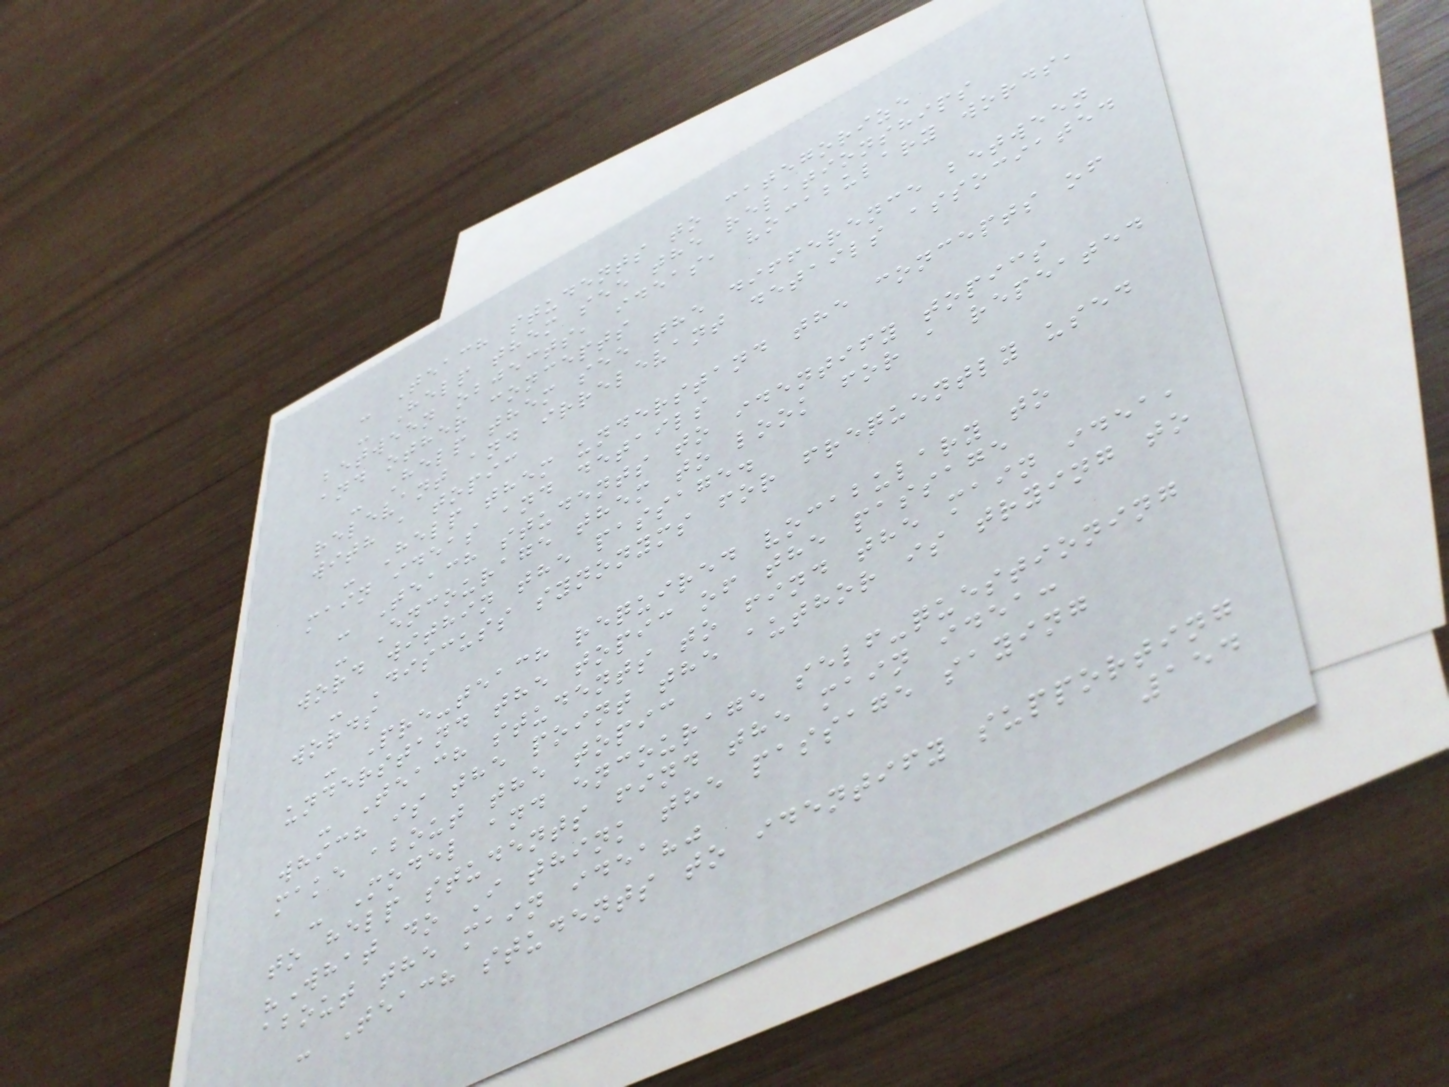- Teach students to categorize
- Help them see the relationships
between objects, ideas, vocabulary words,
and other concepts
- Help them see the difference between
relevant and irrelevant details associated
with a topic
- Help them understand the concepts of
main ideas and details
- Teach students to identify topics
- Encourage them to look for a repeated
word within the passage.
- Discuss synonyms for frequently used
words
- Pre-teach required vocabulary to
understand the topic of the passage
- Teach students to find the main idea,
which is the point the author is trying to
make about the topic
- Model and encourage self-questioning
to help students find the main idea:
"What do I think the passage saying
about the main idea?"
- Teach students to identify supporting
154
